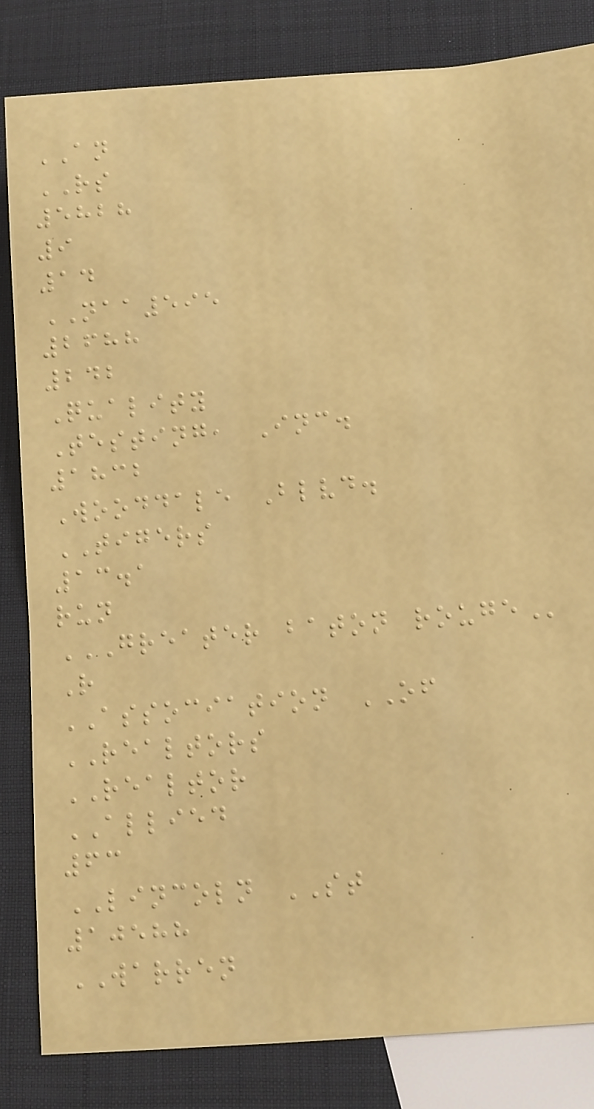AN
RS
5828
9
14
NAA595
2688
242
Quality
Testing, Inc.
1832
Wooddale Blvd.
TIGERS
13.1
run
GREATER BATON ROUGE
R
ASSOCIATION OF
REALTORS
REALTOR
ALLIED
63
LINCOLN ST
10588
WARREN
